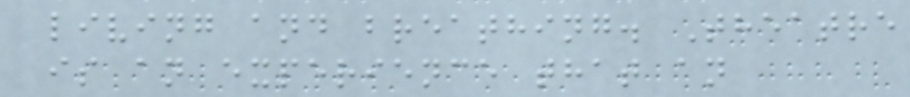living and breathing. Theatre
is an experience that an
